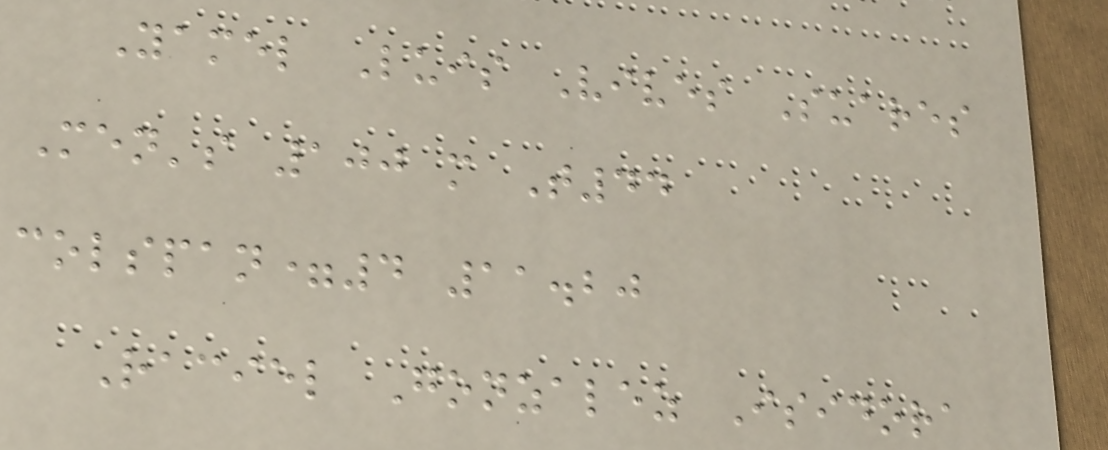Yamel Luis Vives Suares
Men's 100 m T44
colspan=4 11.20
Raciel Gonzalez Isidora
